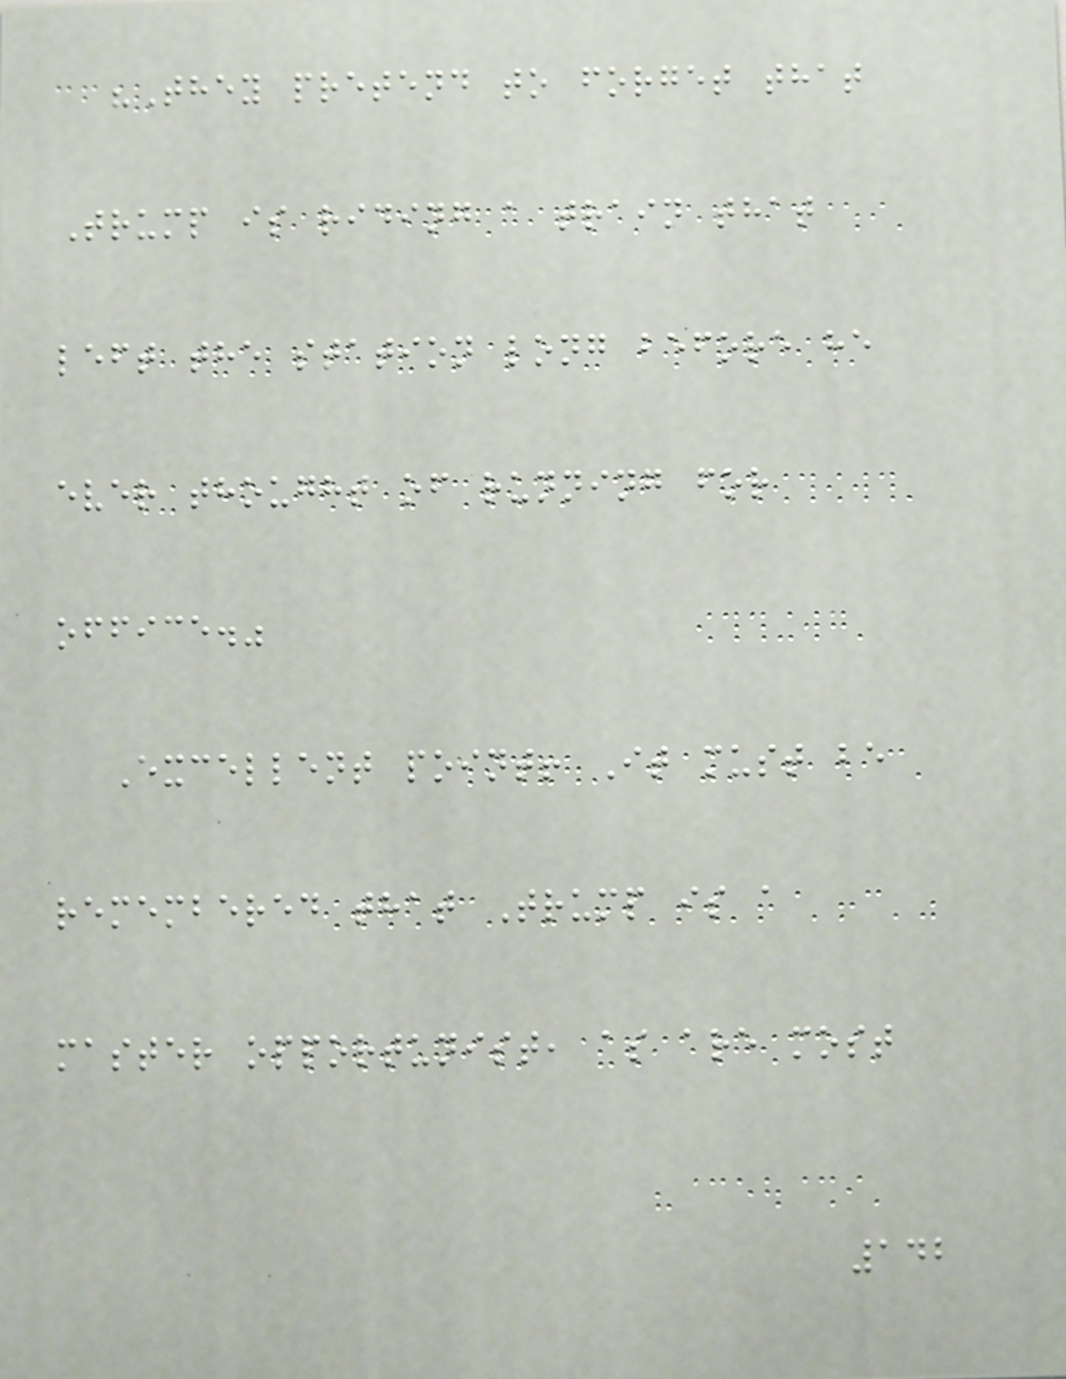"They pretend to forget that
Trump is riding a train that
left the station long before he
ever thought of running for
office."
Excellent point! It must be
remembered that Trump is a
master opportunist, as are most
142
